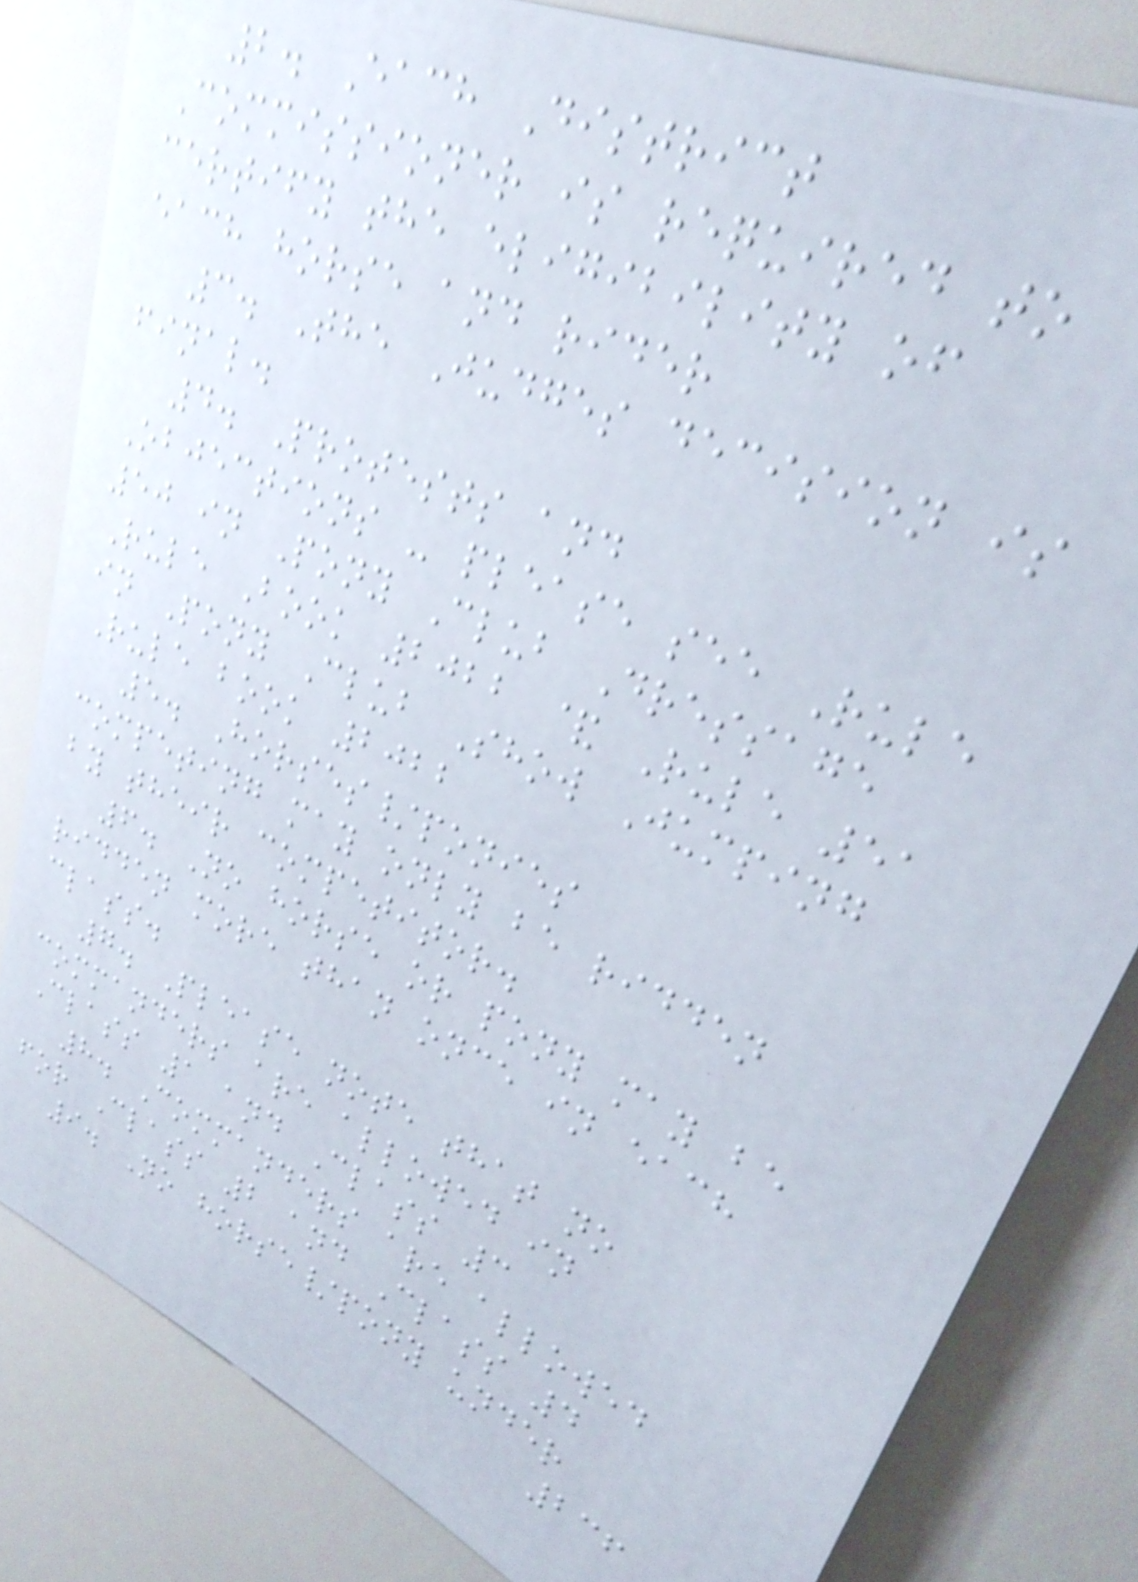2. Each District
Commissioner is required to
certify the eligibility of
each horse and rider
3. The Judges decision is
final.
4. Protests and
Objections - please see Rule
50 in Pony Club Dressage
Rule Book 2022 & Rule 51
in Pony Club Show Jumping
Rule book 2022
5. Horses/ponies
competing may only be ridden
by their competitor.
6. No horse or pony may be
ridden more than once in each
class.
7. Please note that no
commanders are allowed in
Class 1 and Class 3
8. Commanders are allowed
for Class 2 and Class 4
9. No horse/pony under
236
